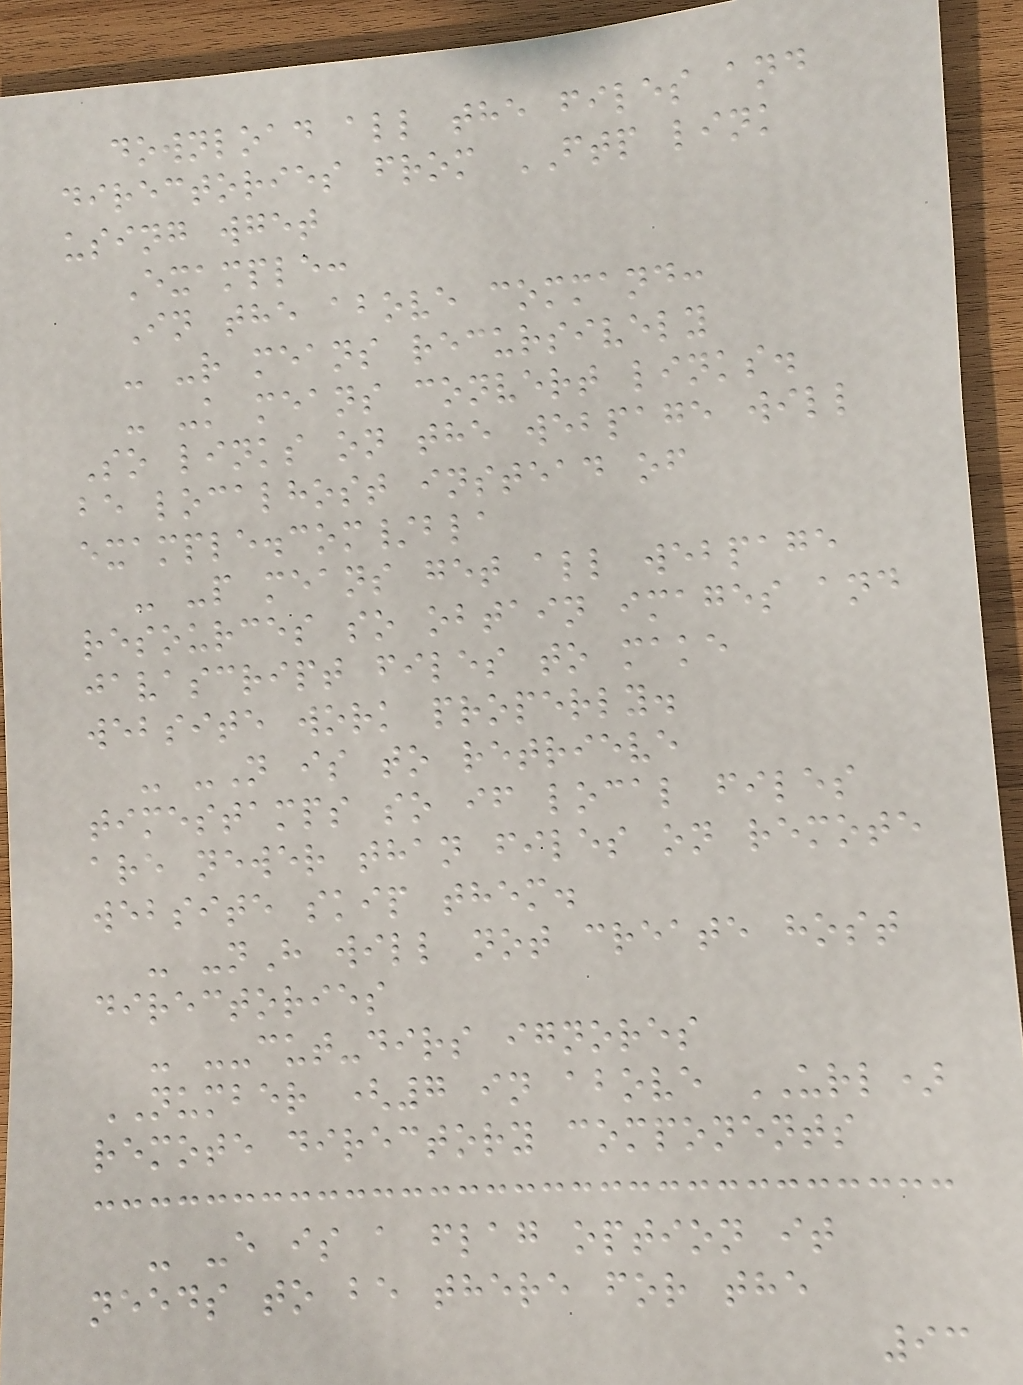download all the files and
directories from FTP link
using wget
Example:
In the above command:
- -r means recursively
- -k means convert links.
So links on the webpage will
be localhost instead of
example.com/bla
- -p means get all webpage
resources so obtain images and
javascript files to make
website work properly.
- -N is to retrieve
timestamps so if local files
are newer than files on remote
website skip them.
- -nH will not create host
directories
- --cut-dirs ignores
NUMBER (7 in above URL)
remote directory components
- -e is a flag option it
needs to be there for the
93
